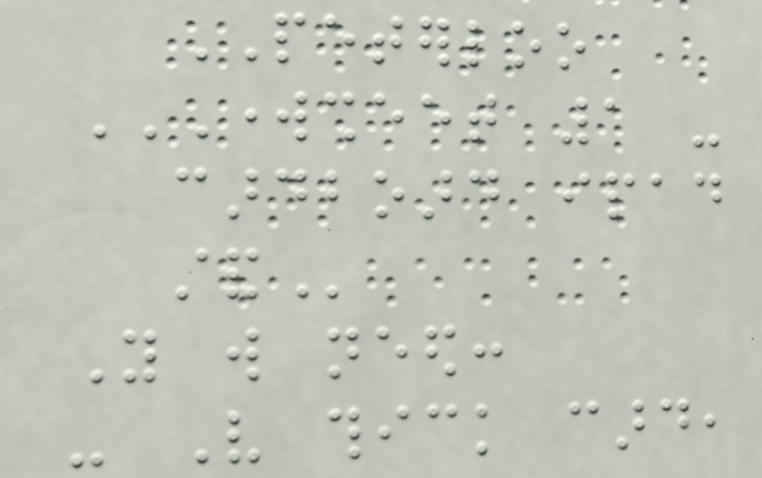PETERLOO
WORKSHEET 1 -
CARDBOARD IPAD
STAND
You will need:
- Very thick card,
